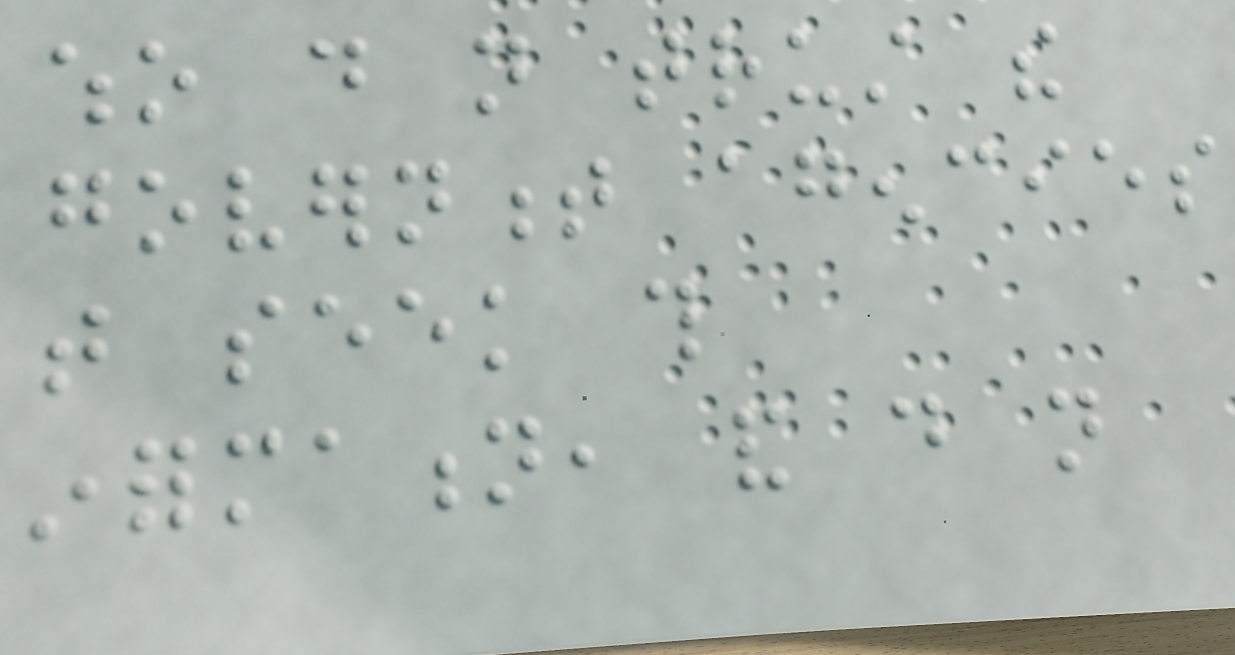who do not trust the
government agencies
that seek this
information, and do not
